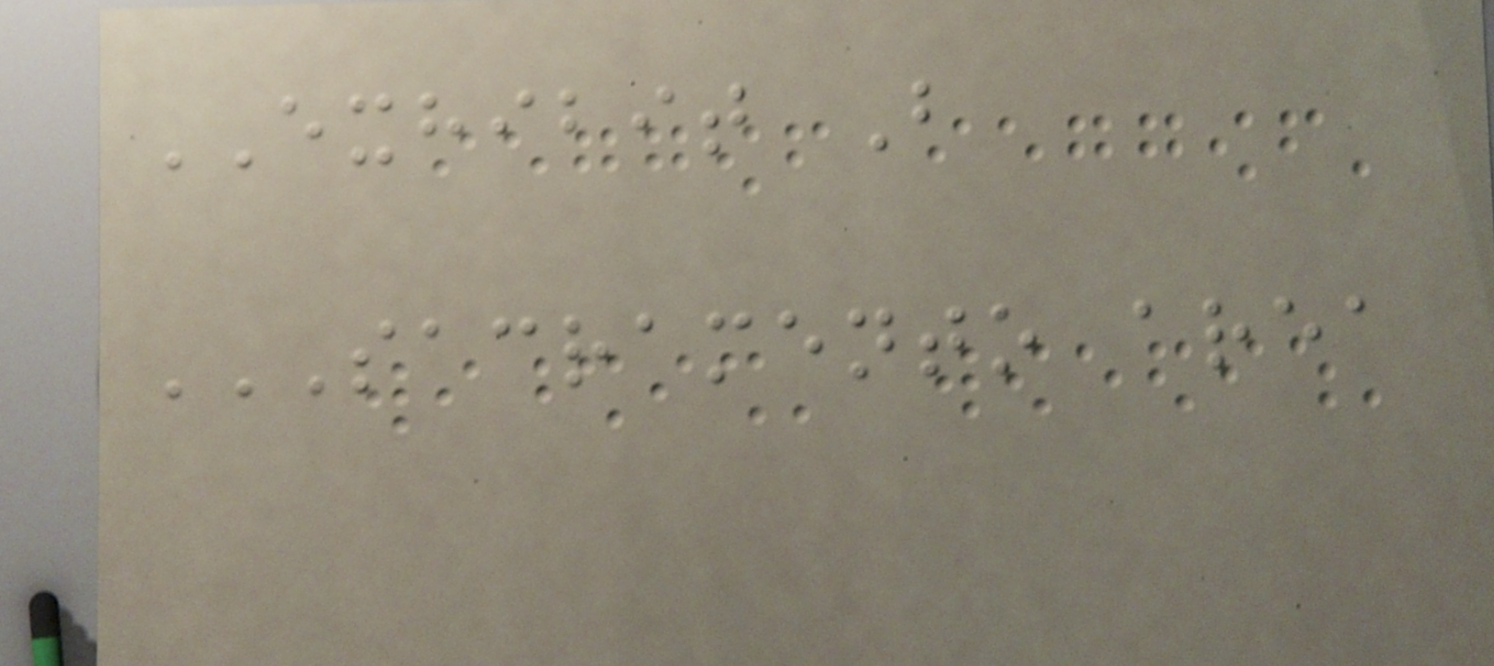EXHIBIT B
SACRAMENTO AREA
